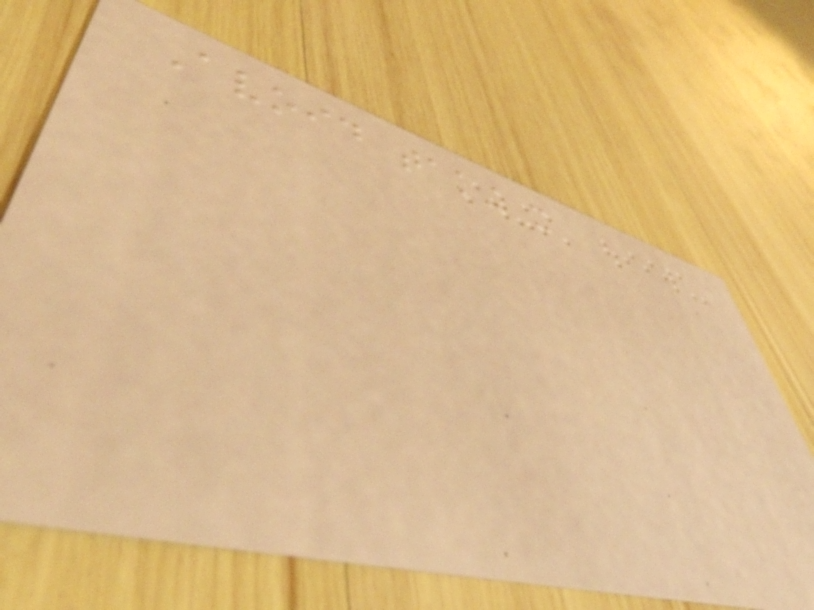Avoid taking it
